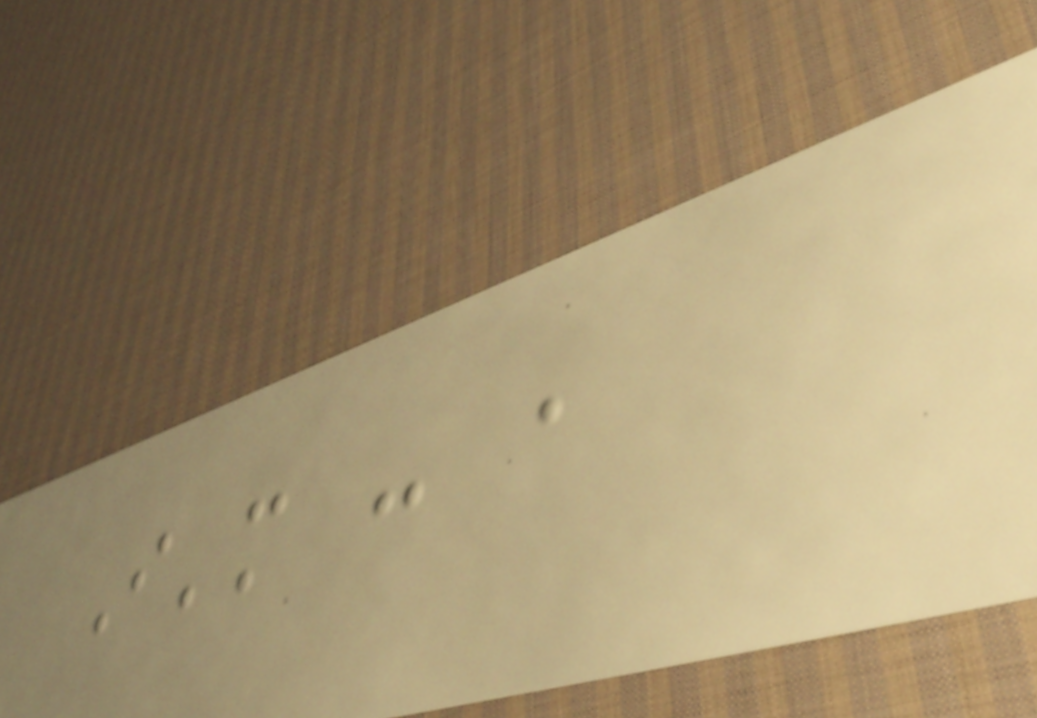I'm : a
